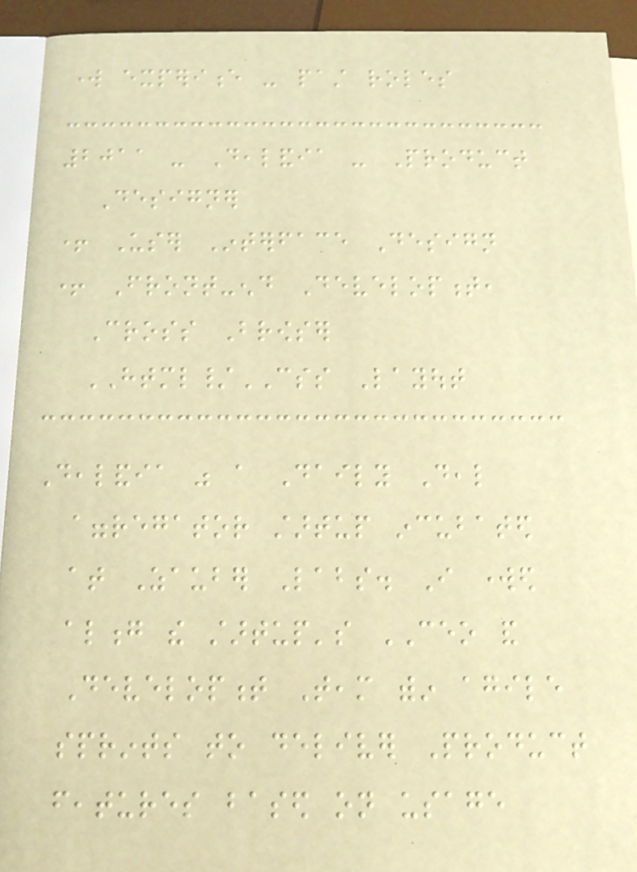work experience - past roles
2011 - Dealandia - Product
Designer
+ User Interface Design
+ Front-end Development,
Cross Browser
HTML/CSS Layout
Dealandia was a Daily Deal
aggregator startup incubated
at Zauber Labs. I worked
along the startup's CEO and
Development Team within agile
sprints to deliver Product
features based on usage
